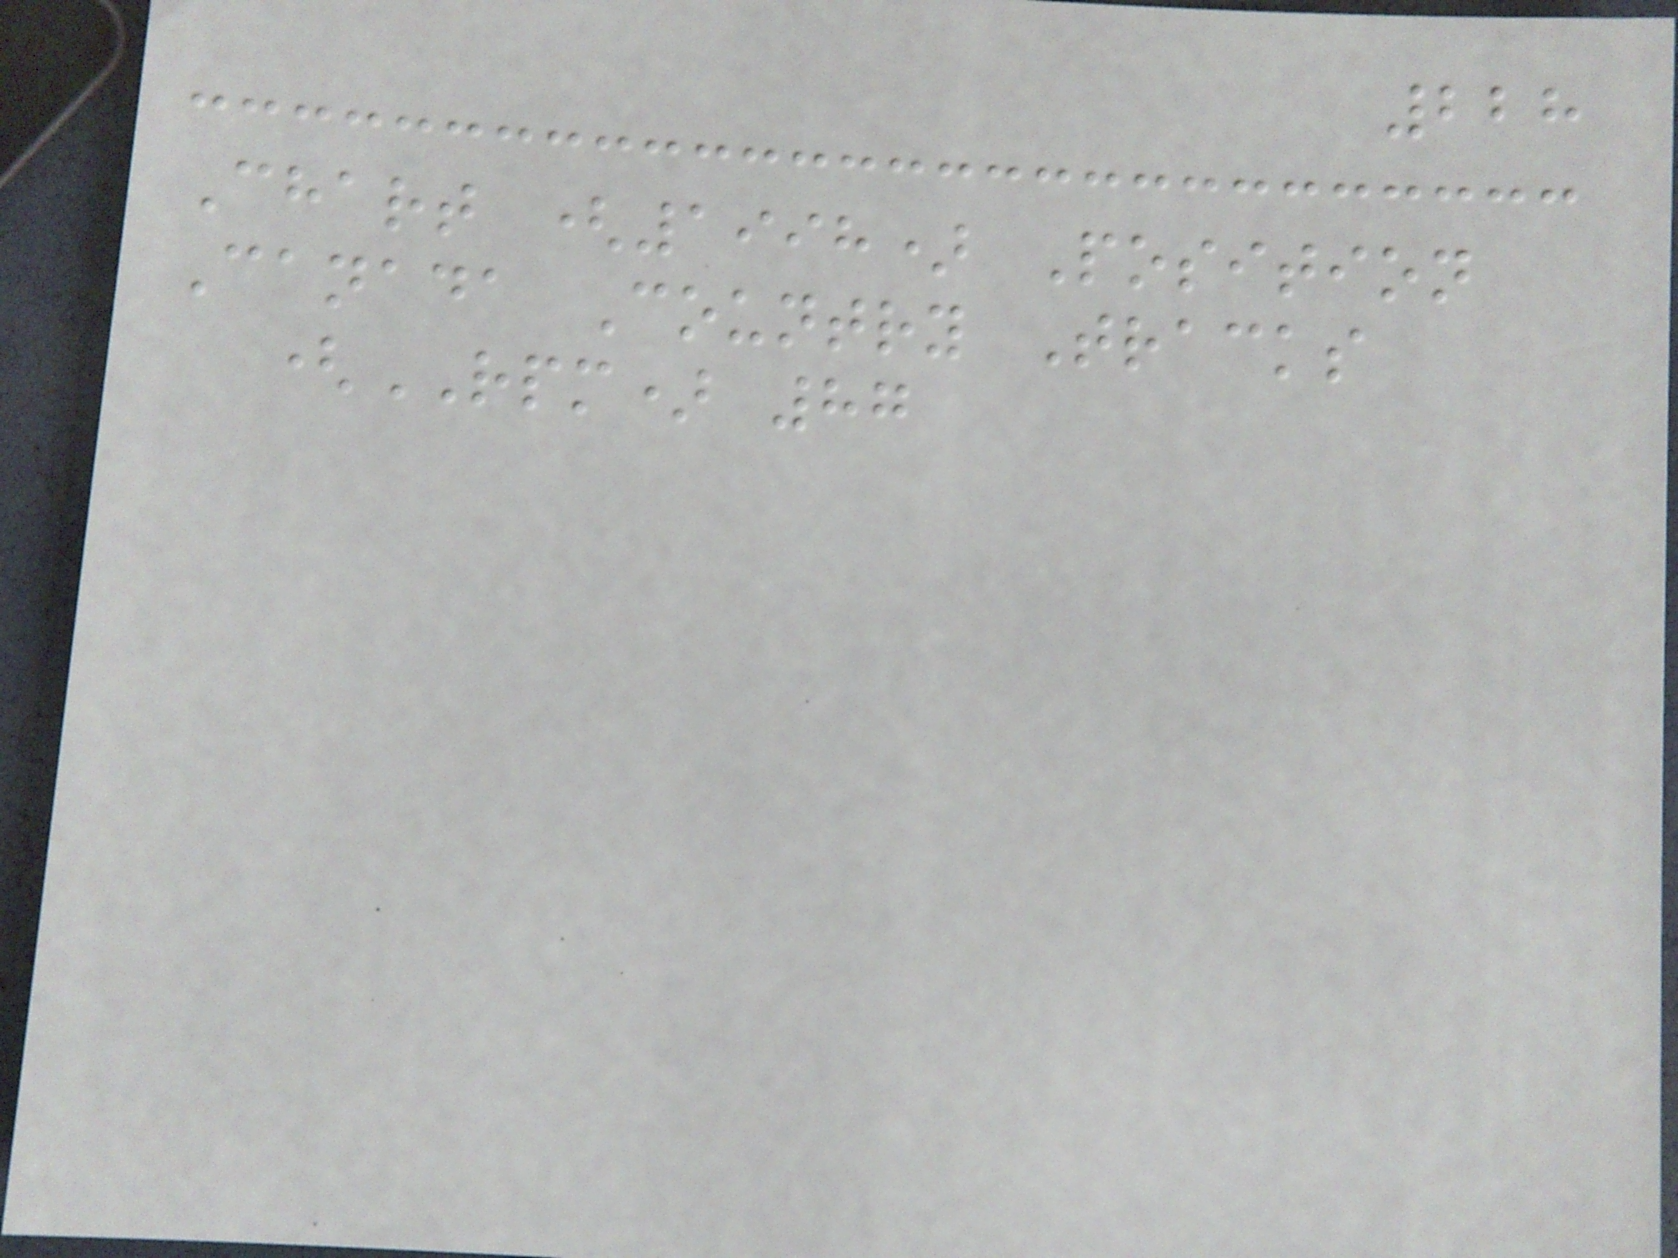228
Chart (1998) Position
Canada Country Tracks
(RPM) 87
